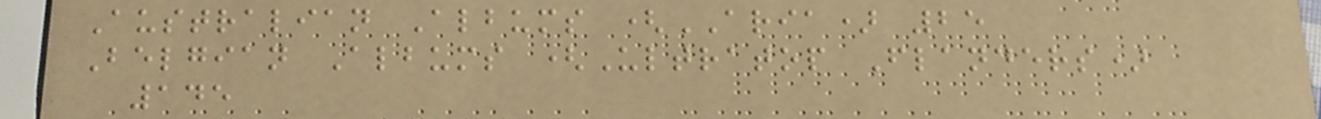Australian Albums (ARIA) 25
Belgian Albums (Ultratop Flanders)
145
